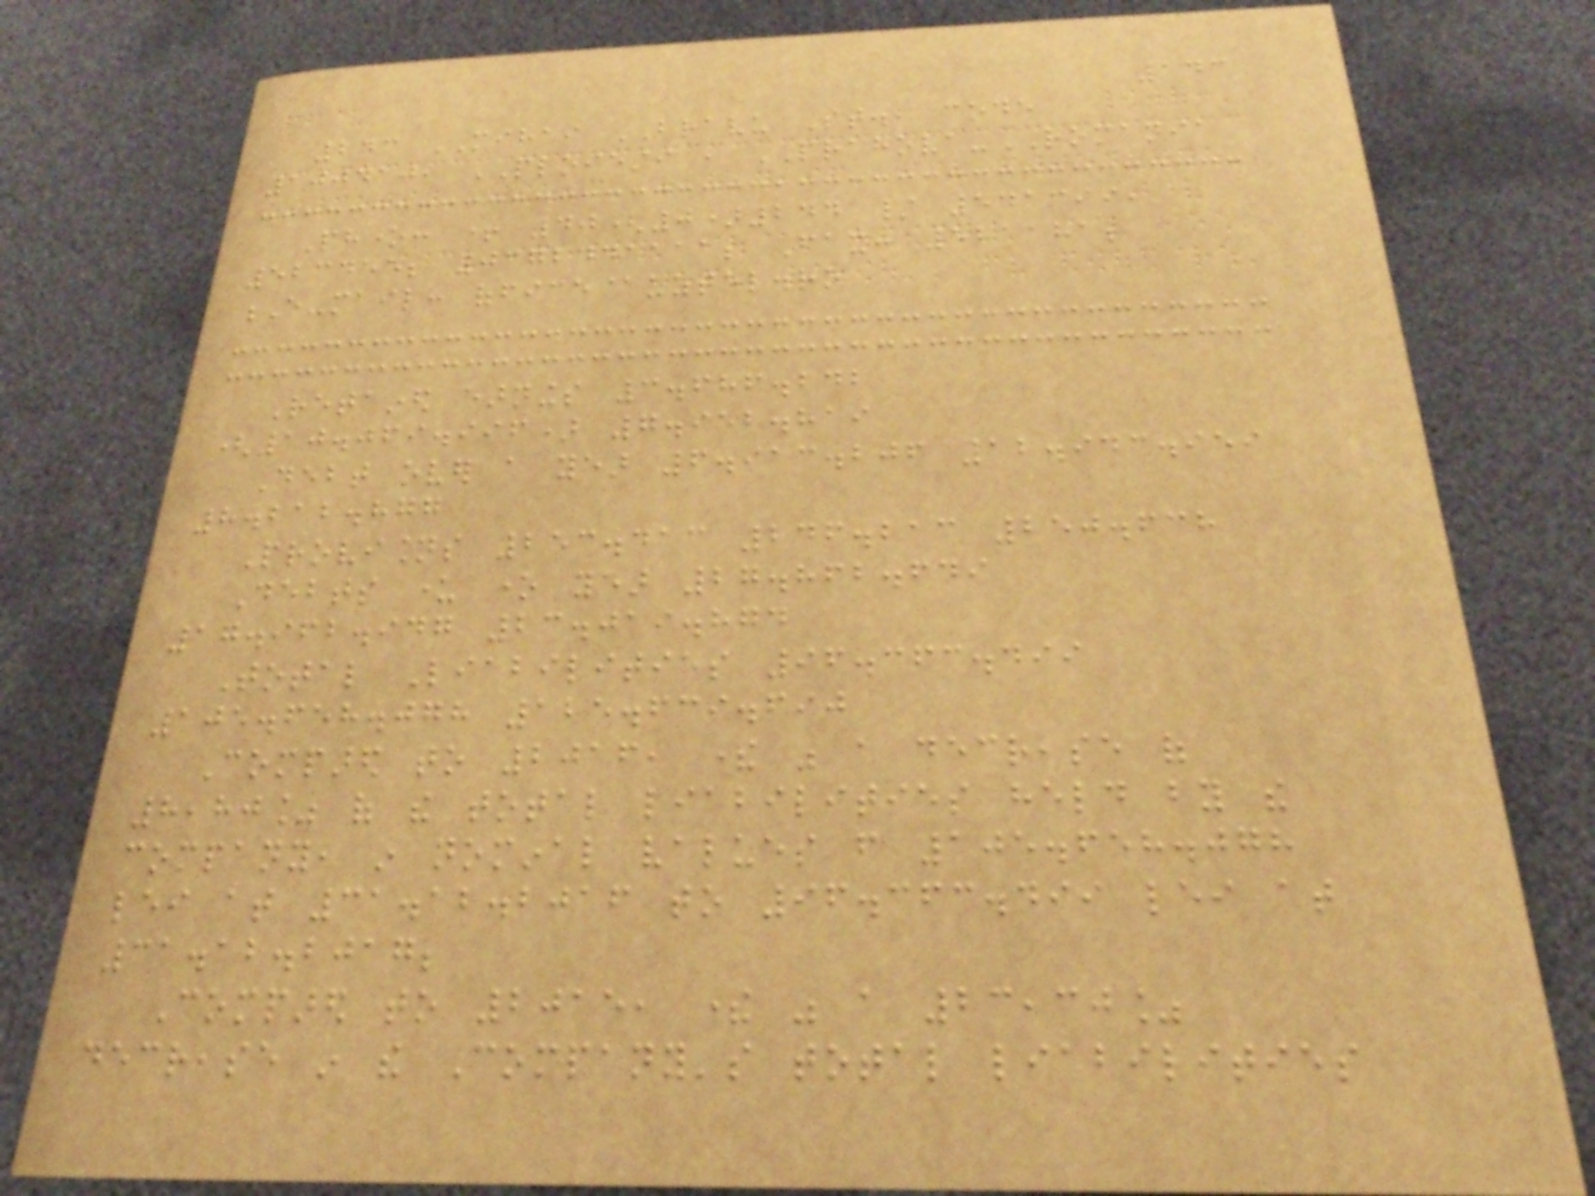143
243 MIHAI BRAVU St., code
100410, PLOIESTI , PRAHOVA-ROMANIA
Phone: + 40(0)244 / 541399,
523455; 0372441111; Fax: 521181;
E-mail: office@uztel.ro
Retained earnings 3.686.242
(10.069.996) 7.952.819
Debt over a year 6.913.206 12.943.959
8.212.877
Provisions 253.413 246.213 250.638
Debts under one year 27.862.649
17.962.947 23.019.874
Total Liabilities 96.363.499
105.658.078 125.639.690
Compared to 2016, there was a decrease of
8,80% of the total liabilities held by the
company, in nominal values from 105.658.078
lei at 31.12.2016 to 96.363.499 lei at
31.12.2017;
Compared to 2015, there was a 23,30%
decrease in the Company's total liabilities
